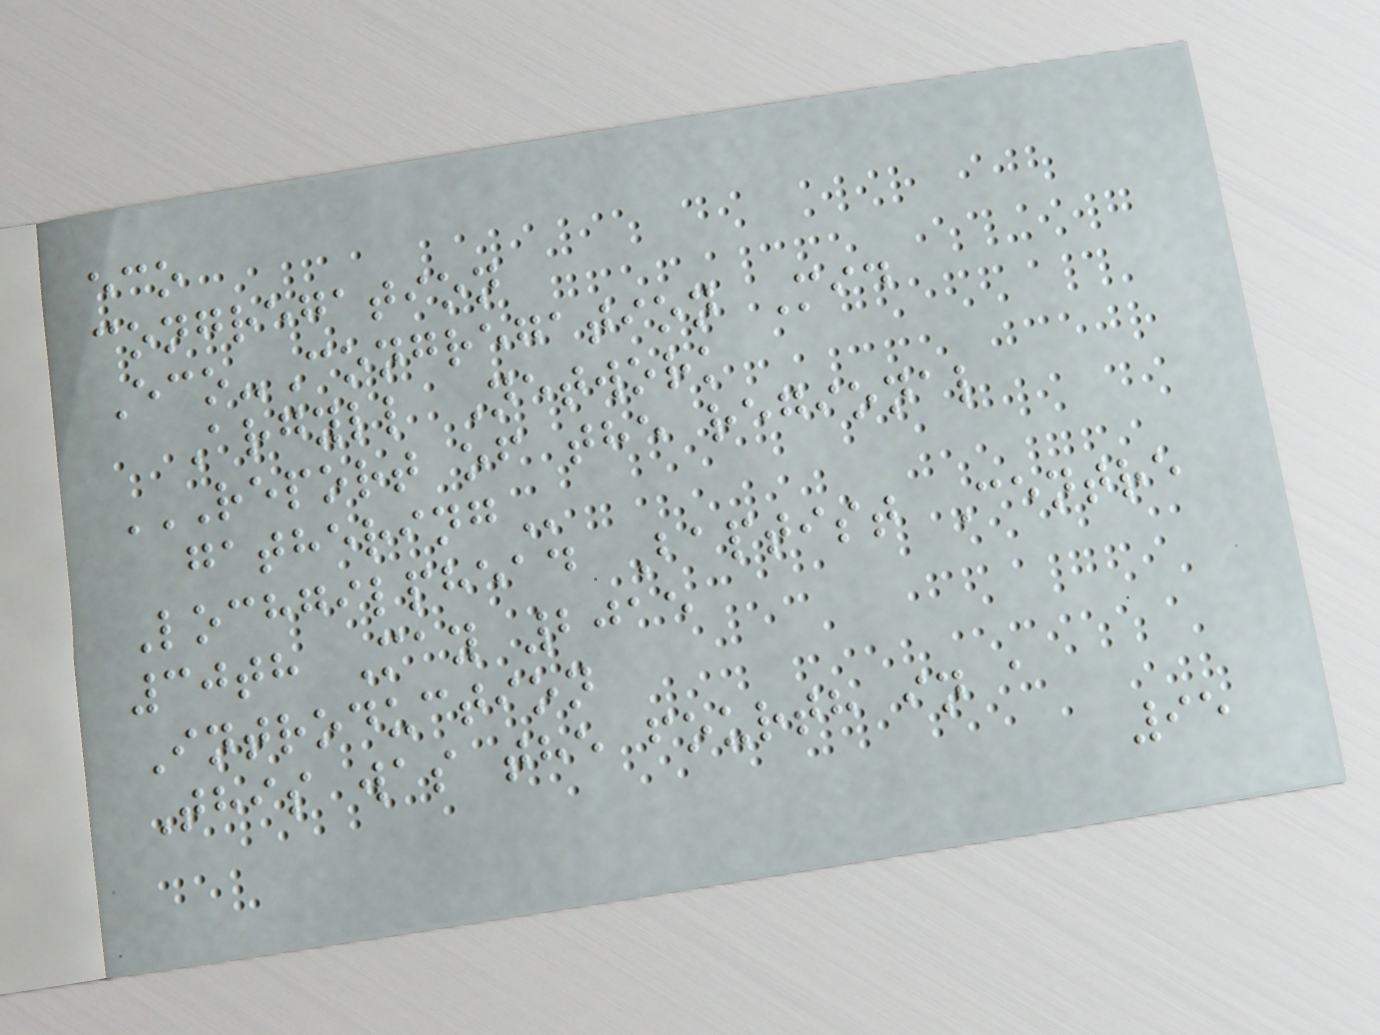eco
congregation
Eco-Congregation Mid
Argyll Network
REPORT OF THE REGIONAL
GATHERING
Lochgilphead Baptist Centre
30th May 2015
Introduction
This was the fourth in a
95
